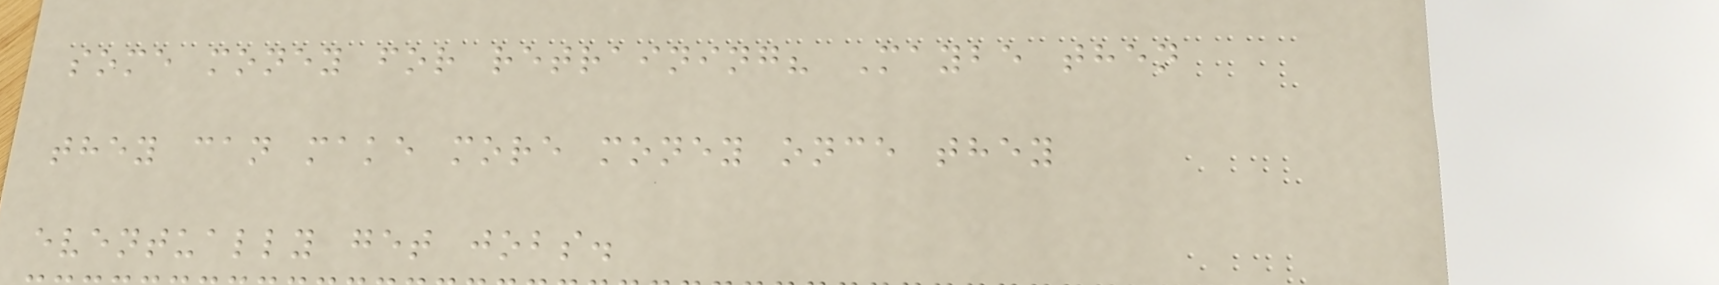some money for retraining? Maybe then
they can make more money once they
eventually get jobs.
